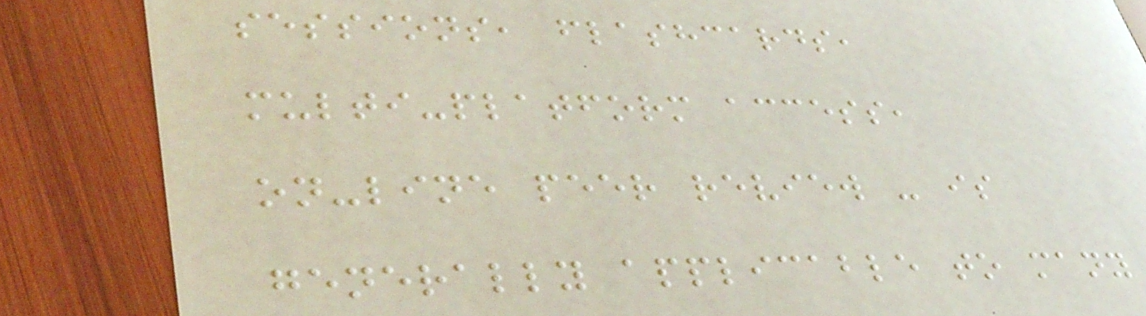sessions, flashcards,
multi-platform access,
on-line peer review - is
generally applicable to many
